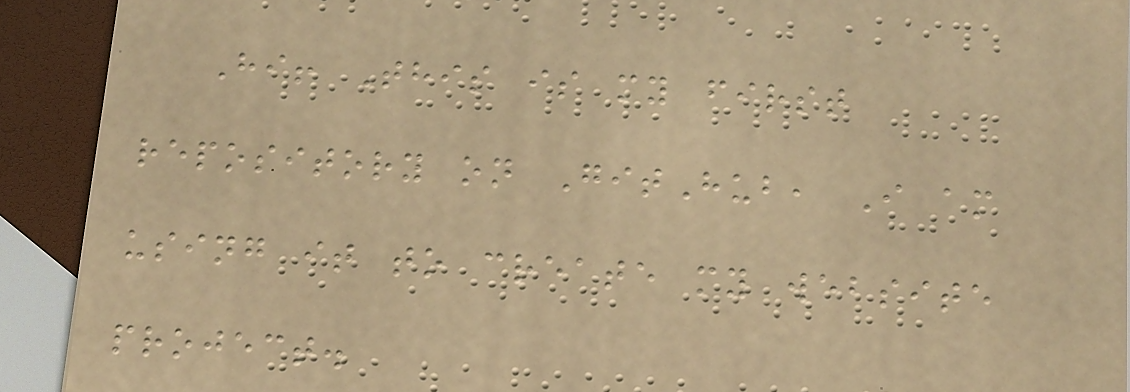Hi! This is my first
repository on GitHub, I am
using it to create my website
project.
